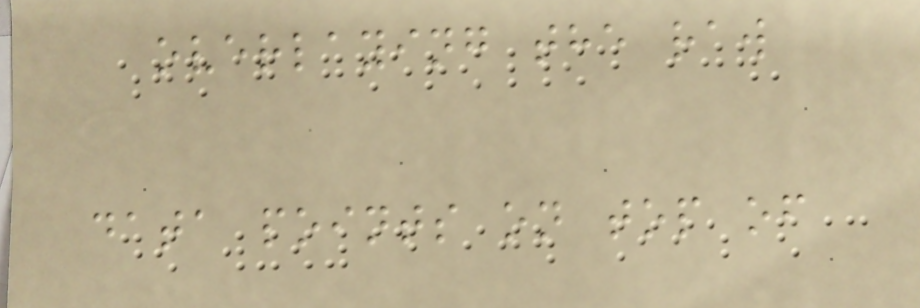overlaying the raw
data points on top of
